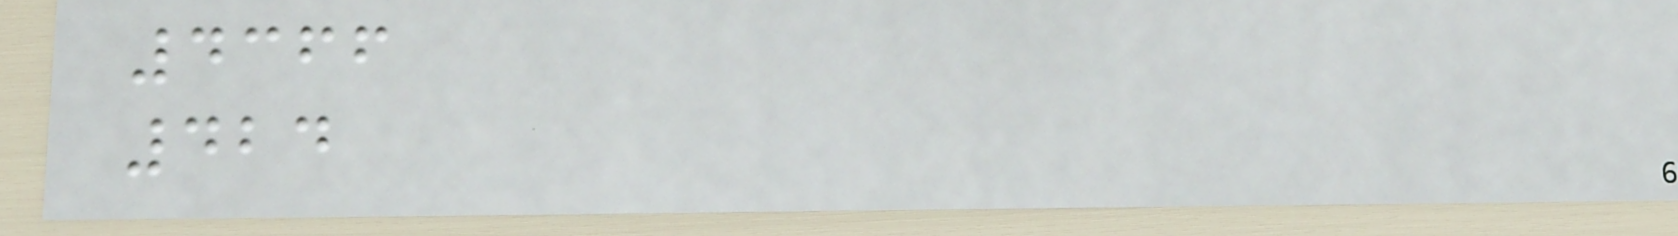4366
424
